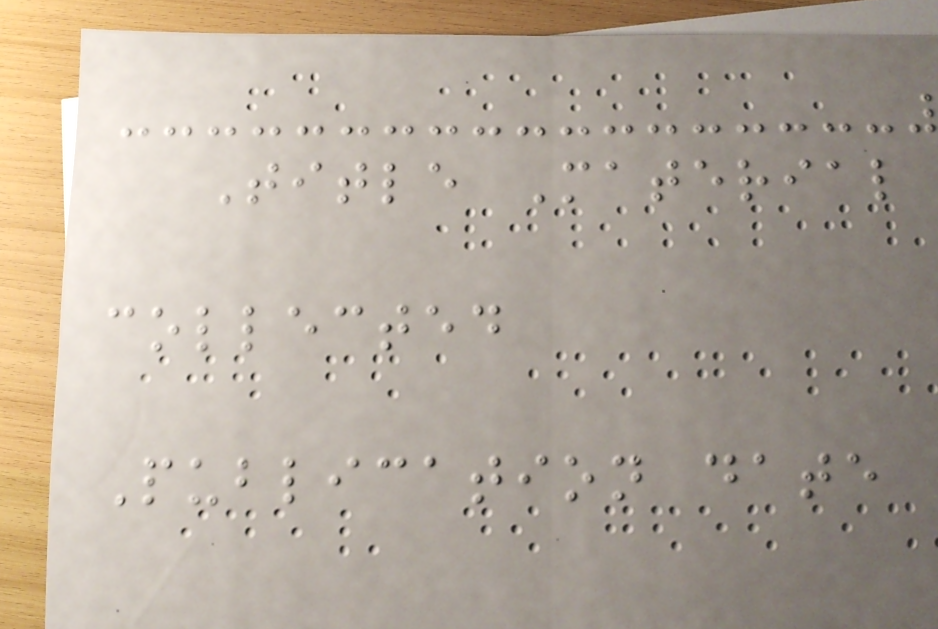Title Material
collected
Publication date
